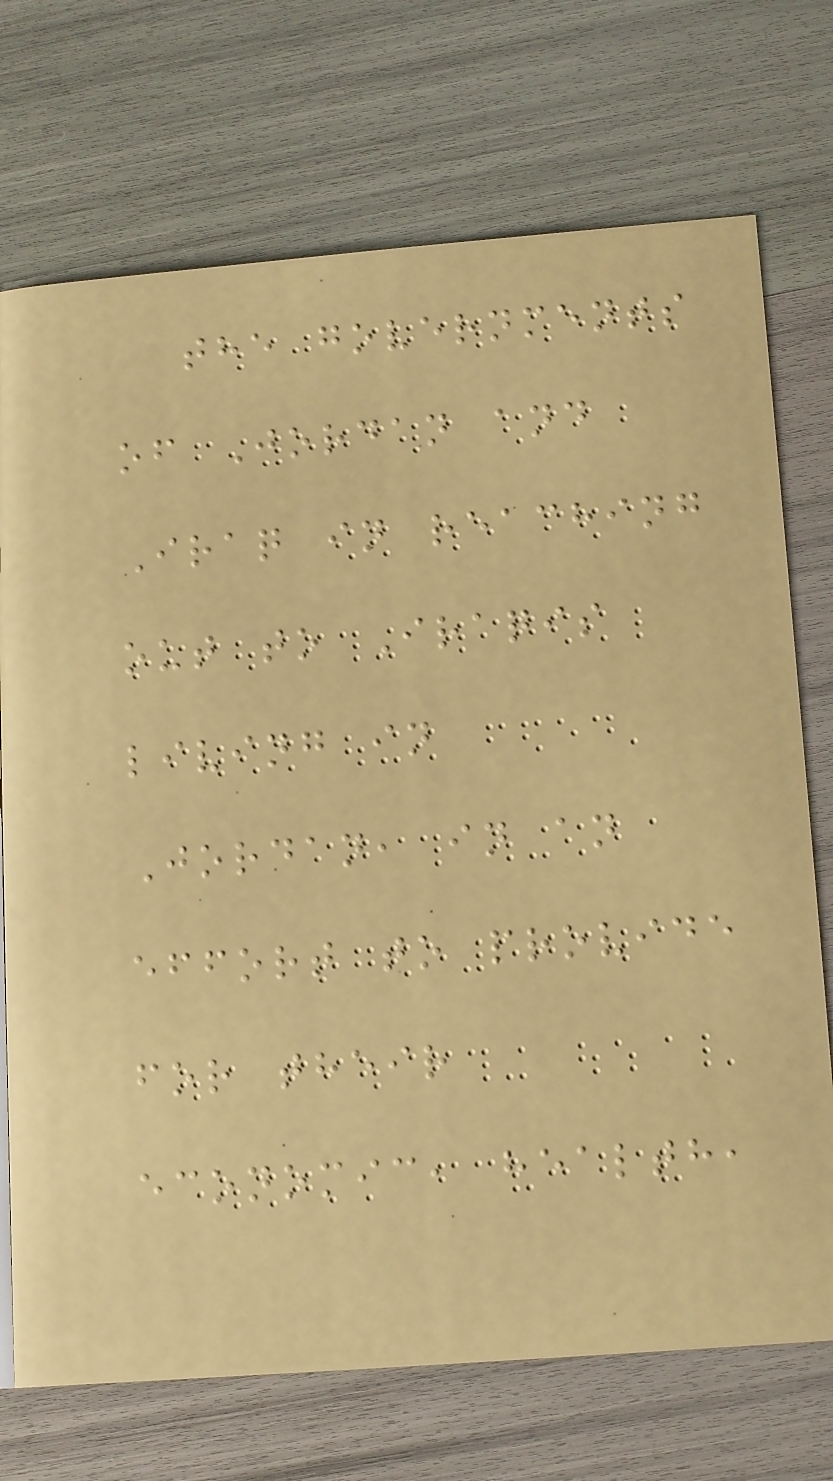the governments
of Jordan and
Iraq in reaching
out to Iraqis
living in
Jordan, in an
effort to provide
for their
economic, health,
